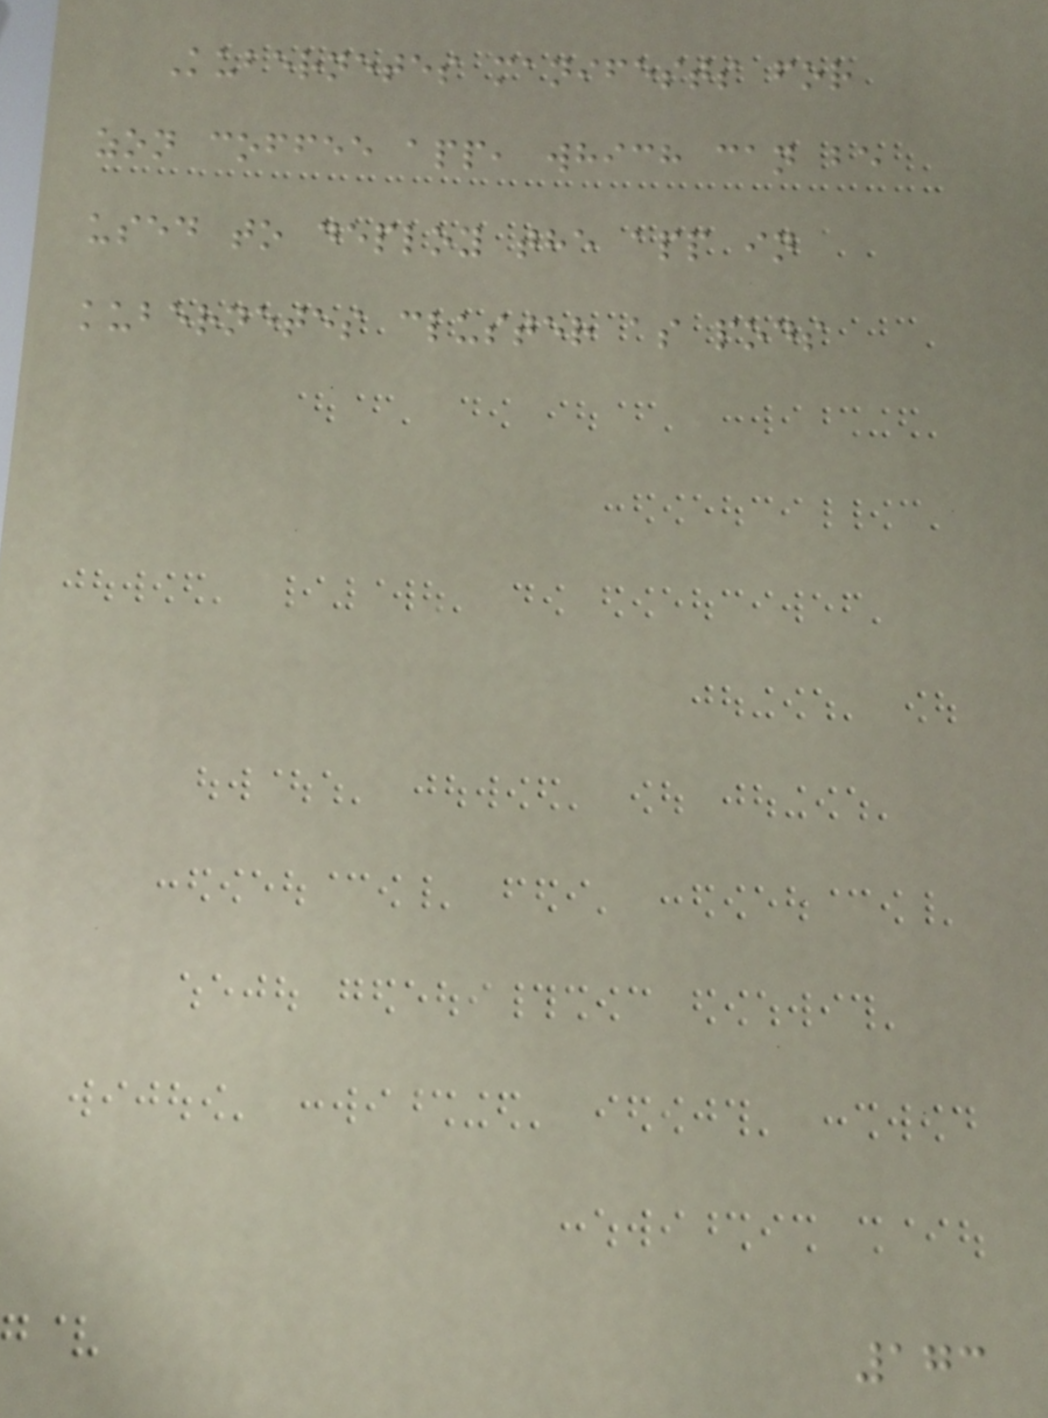Kubernetes manifests for
zon coffee app, which can be
used to deploy the app in
kubernetes cluster as pods
173
